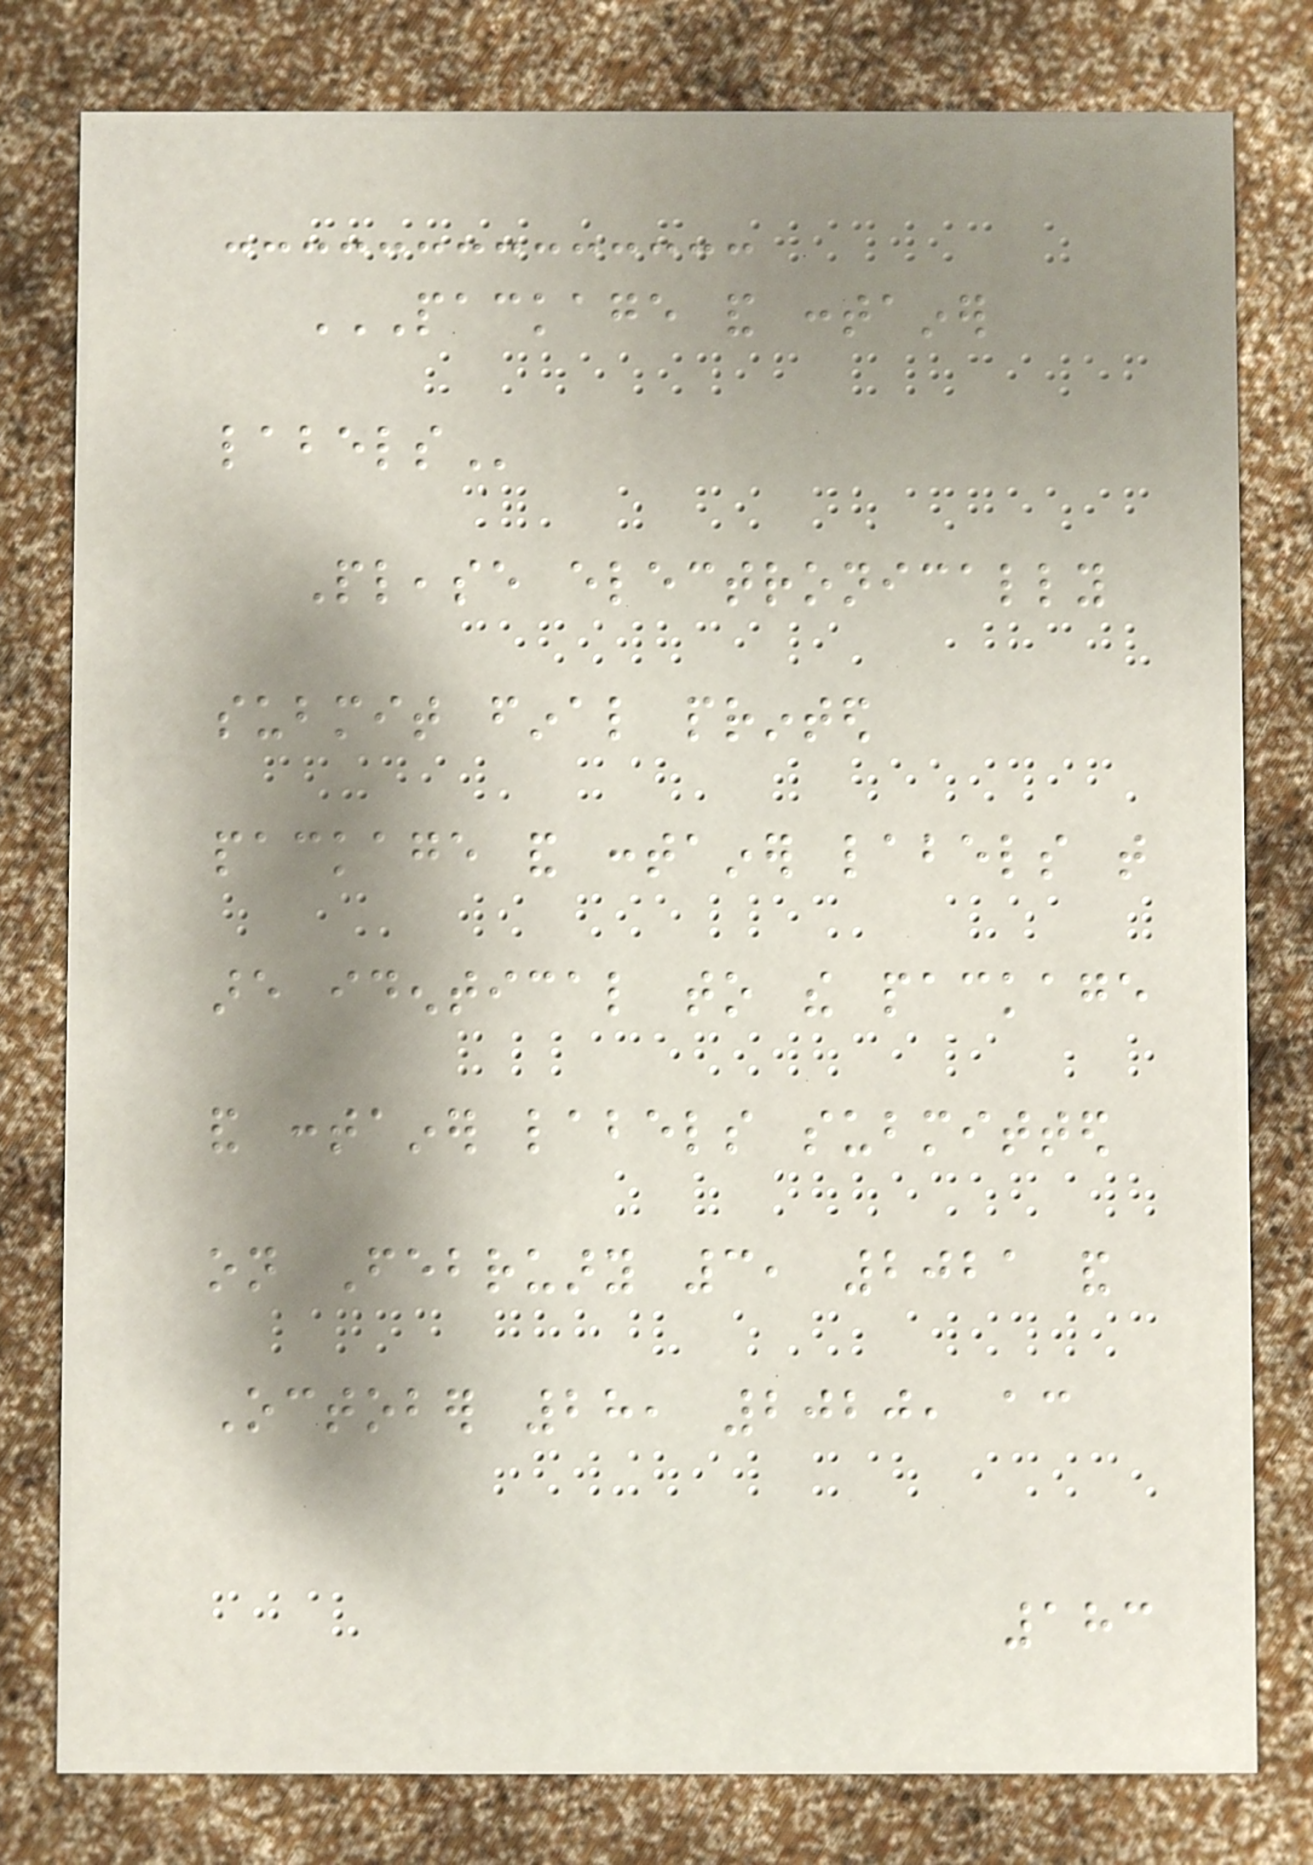PACKAGE AND CONTAINER
LABELS
Please electronically
submit final printed
package and container labels that
are identical to the package
and container labels submitted
on February 3, 2021 and
October 28, 2020, according
183
